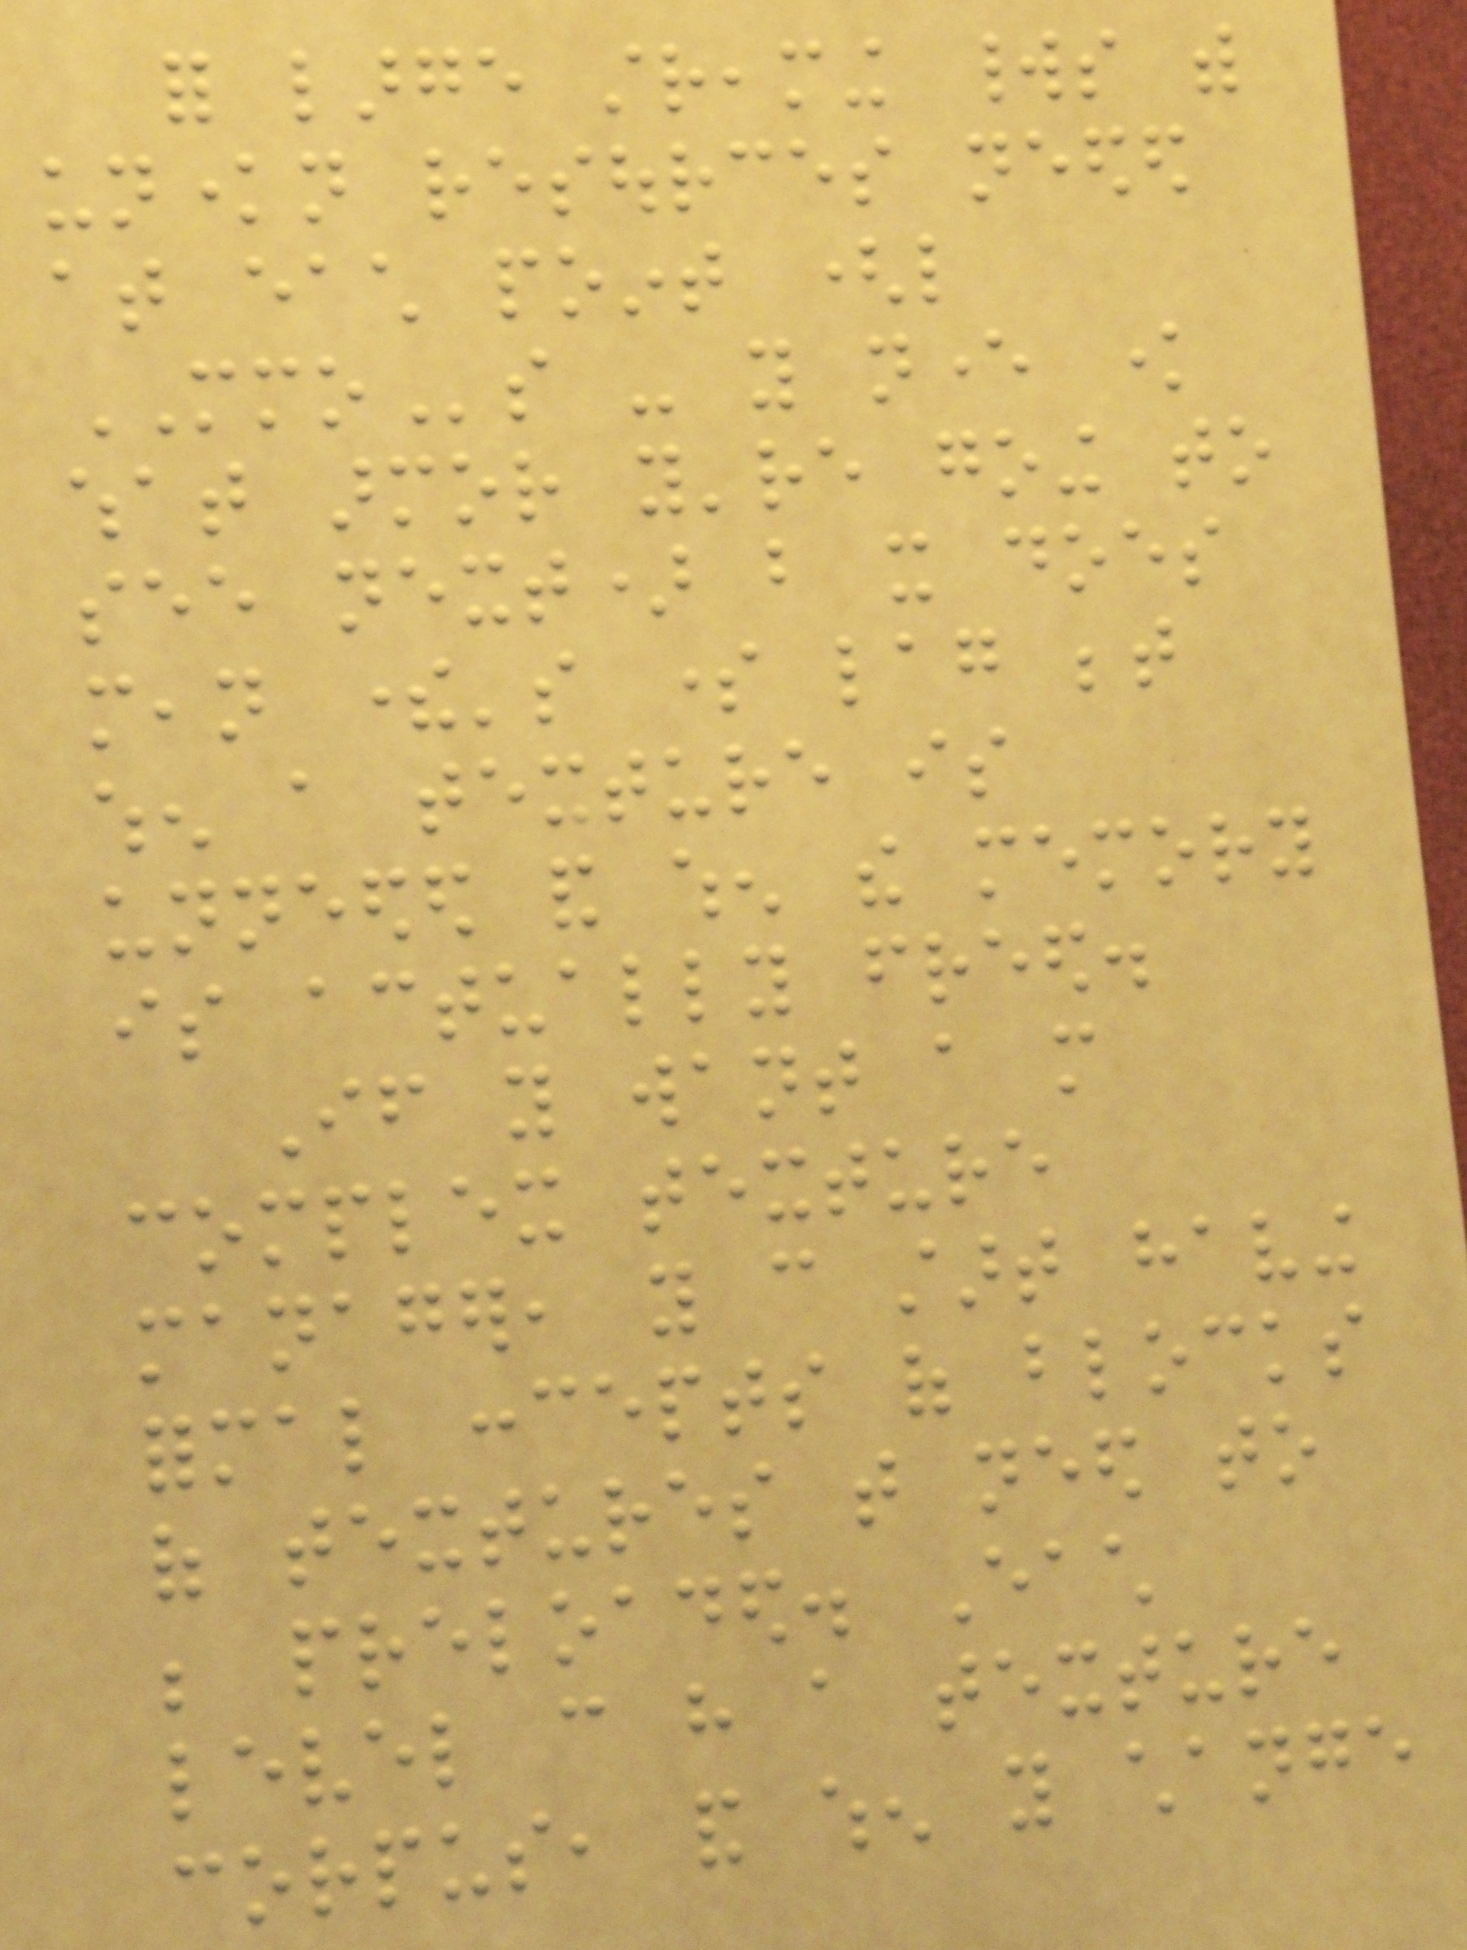for large streaming worlds with
unknown resources needed
at each point (like
MMOs - you never know
what armor you're going to
see next) but it does
mean there's some lag between
when a texture is
unneeded and when the memory
is actually freed.
If you want a more
complex texture
manager, you can start having
formal concepts of blocks
of textures that need to
be preloaded. Each
level can have a texture
corpus, and when you change
